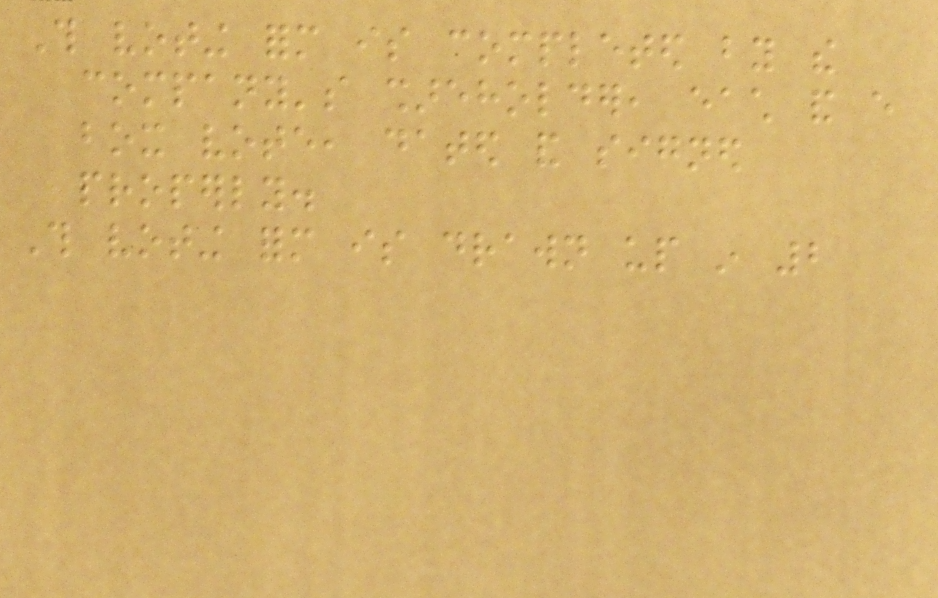This voting form is completed by the
company's shareholder, each and every
box vote, dated and signed
properly.
This voting form is drawn up in 2
